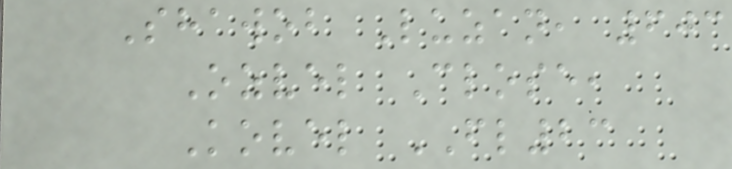Shawob Luzan, 603
Ozvel Close,
Kovel FL23
